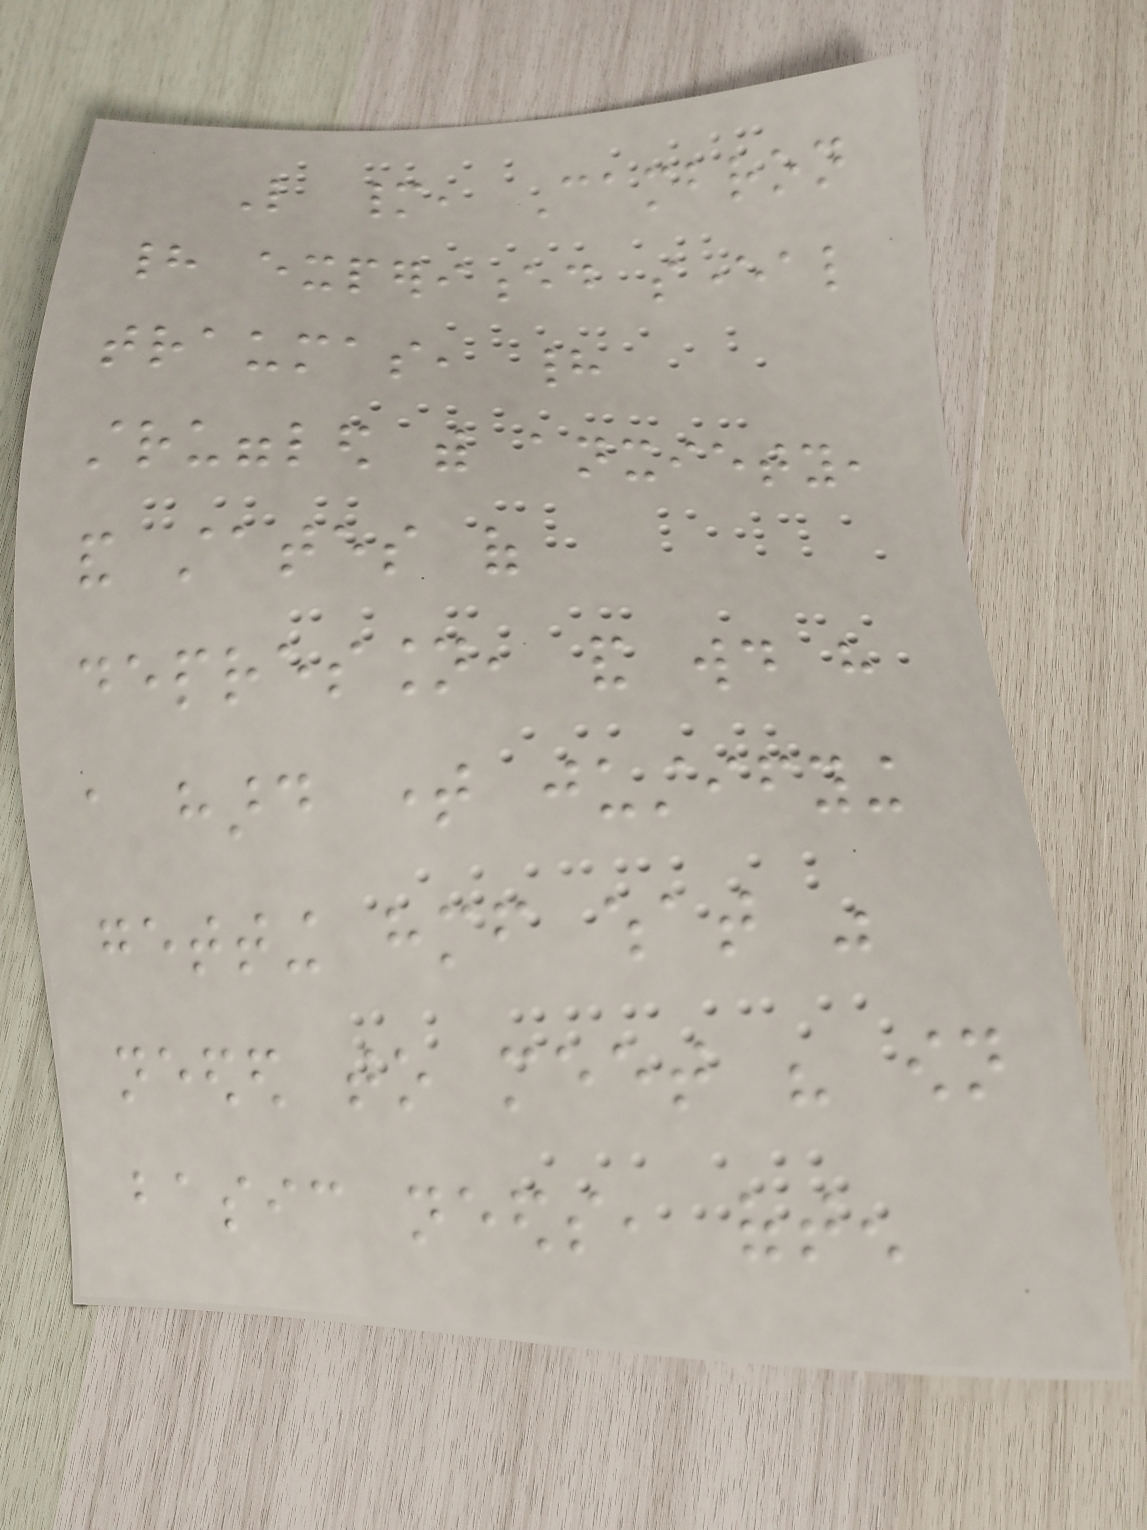Like many, Cambron
had experienced several
traumas, had
struggled with anxiety,
and states of
depression, and would have
a hard time justifying
getting himself what was
needed to meet his own
basic needs, often
